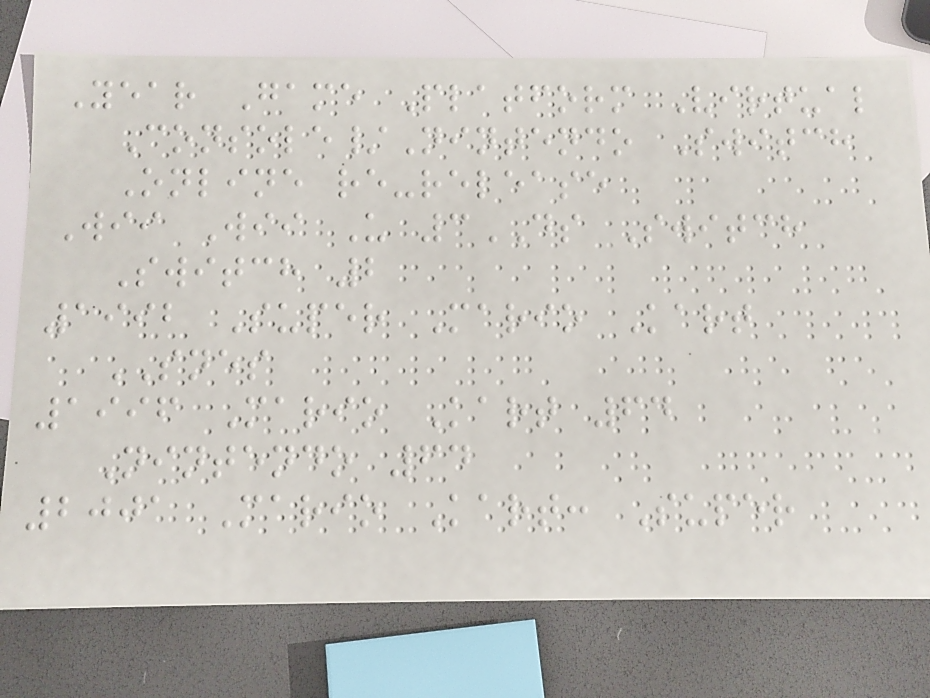Year Game Platform Virtual
Console/Nintendo Switch
Online re-release
Wii Wii U 3DS Switch
Switch 2
1992 Super Mario Kart
SNES
1996 Mario Kart 64
Nintendo 64
2001 Mario Kart: Super
